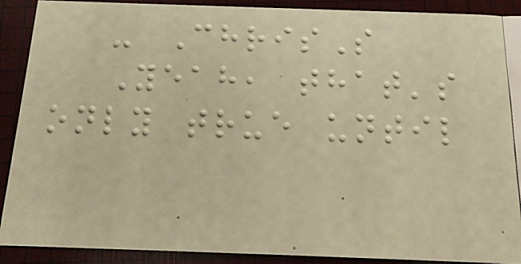- ChrisS
Yeah, that's
only true until
